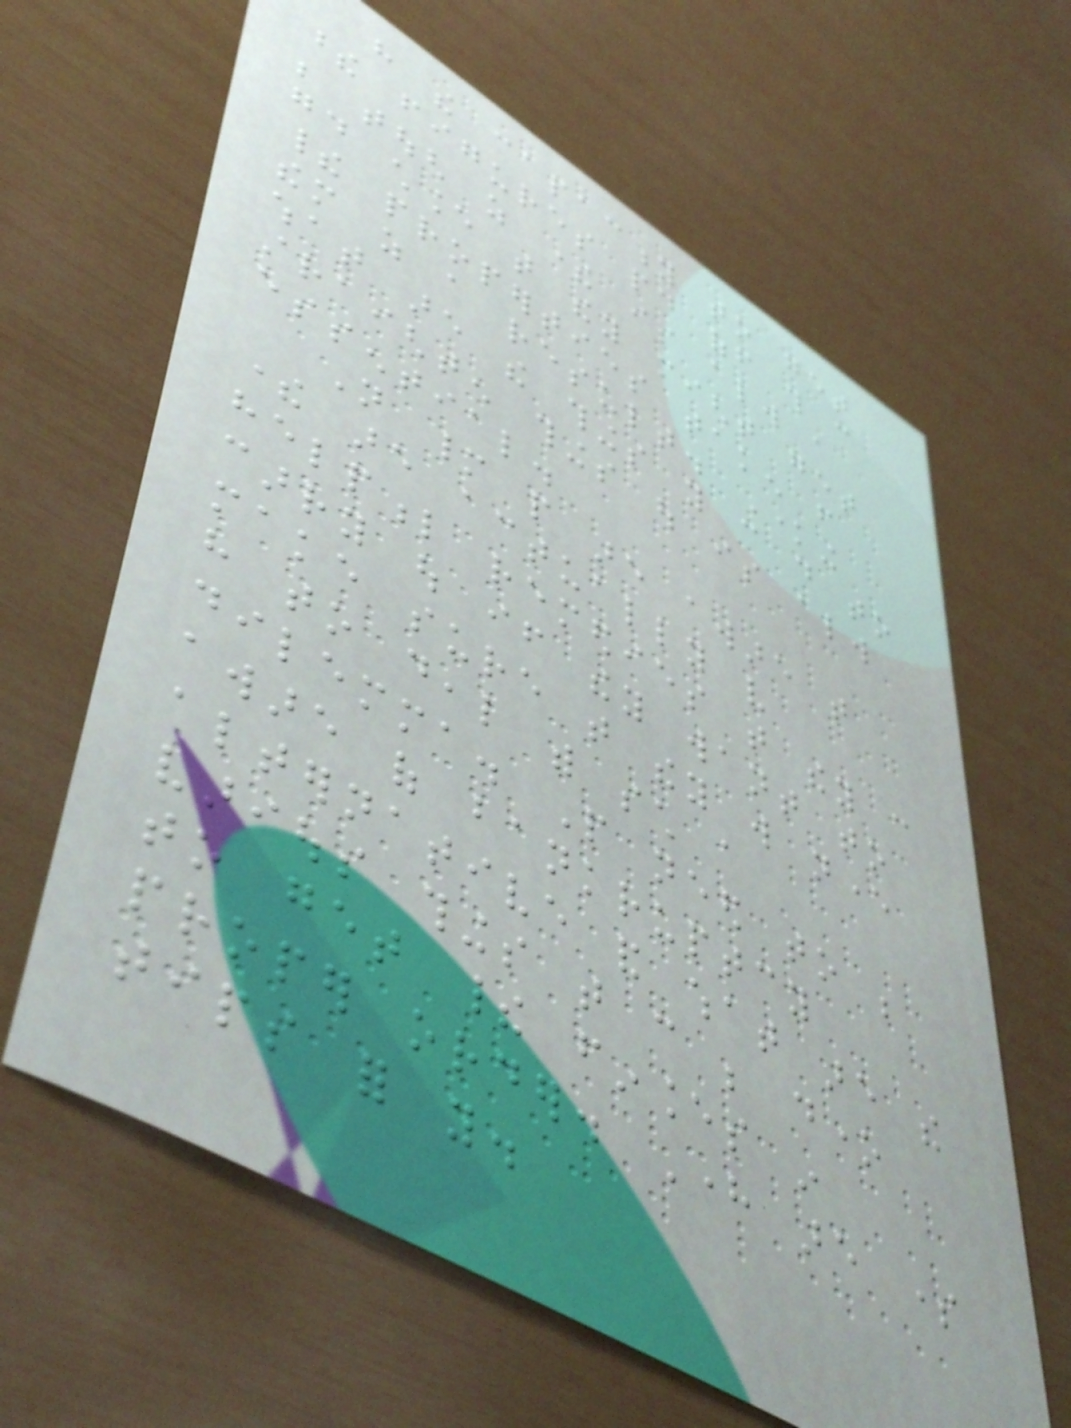have the capacity to get
these figures paid off this can
be tough as there is always a
good chance that they might get
their properties taken from
them as a result. Knowing
what are the things you can do to
straighten things out is always
essential.
Not many people are aware that
there are actually very
helpful remedies that they can
carry out if they want to
make sure that they will never
have to deal with such a
dilemma. People need to be
aware of bankruptcy
alternative and what are the
various things that can be done
to get their finances in
proper order. Here are some
tips for you.
